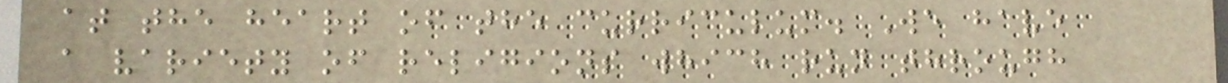at the heart of the curriculum. We have
a variety of religions which run through
